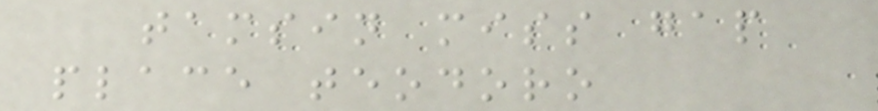tamsin miss gap
place teodoro
